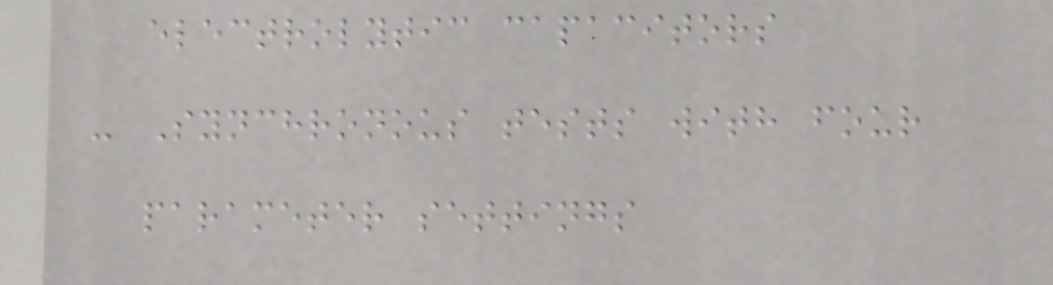electrolytic capacitors
- Synchronous tests with four
parameter settings
